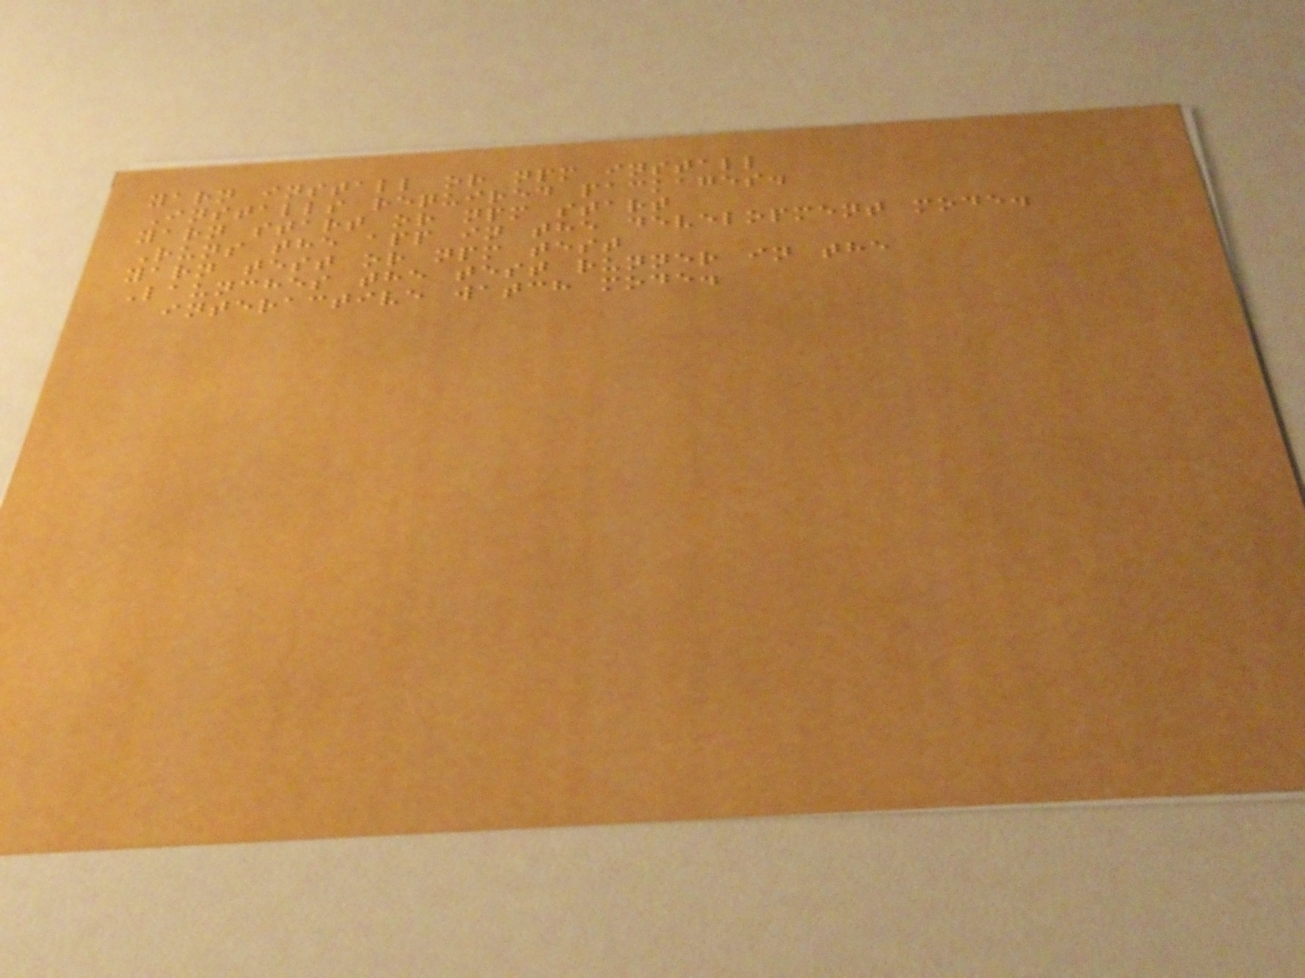yarn install or npm install
Installs required packages.
yarn start or npm start
Runs the app in the development mode.
yarn test or npm test
Launches the test runner in the
interactive watch mode.
